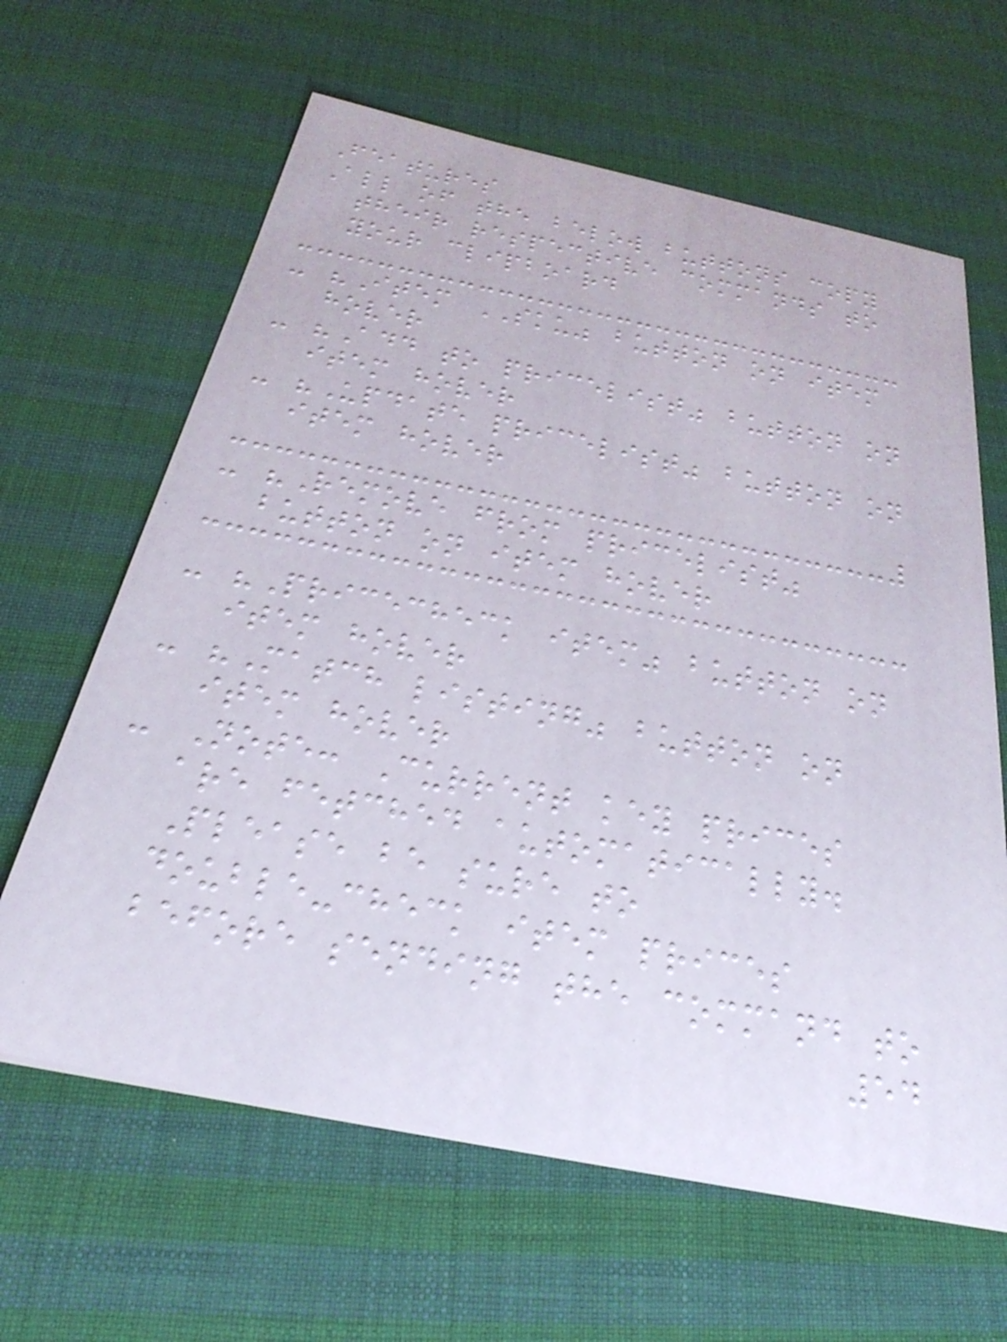Features
All of the below buttons copy
their respective commands to
your clipboard
- "Item SKU" button on item
hover
- "Add to pricelist" button on
item hover
- "Update pricelist" button on
item hover
- "Remove from pricelist"
button on item hover
- "Pricecheck item" button on
item hover
- "Match listing" button on
item hover
- Note: Current key prices
are fetched automatically.
Please be sure to
double-check item prices
before sending the command to
54
